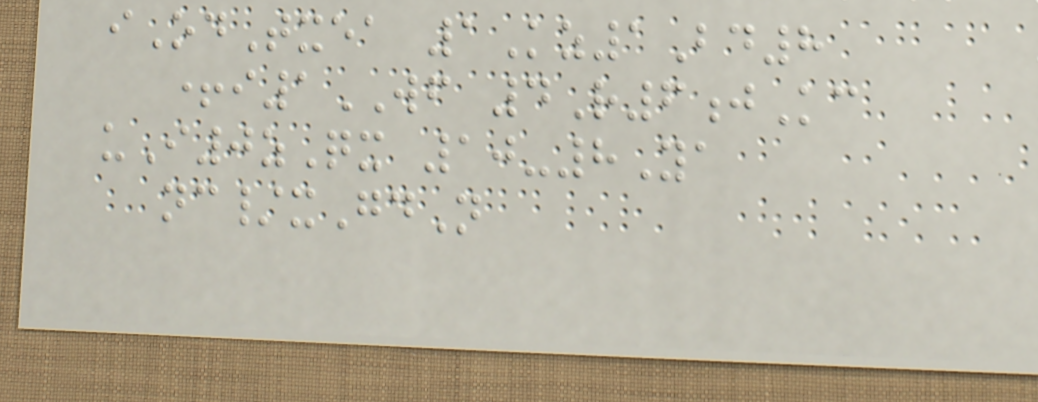iOdTxea 1Kz1Bd8
+i1WF 4R6jKc
uI0zQx 10-8Ya
nc/xGdN
